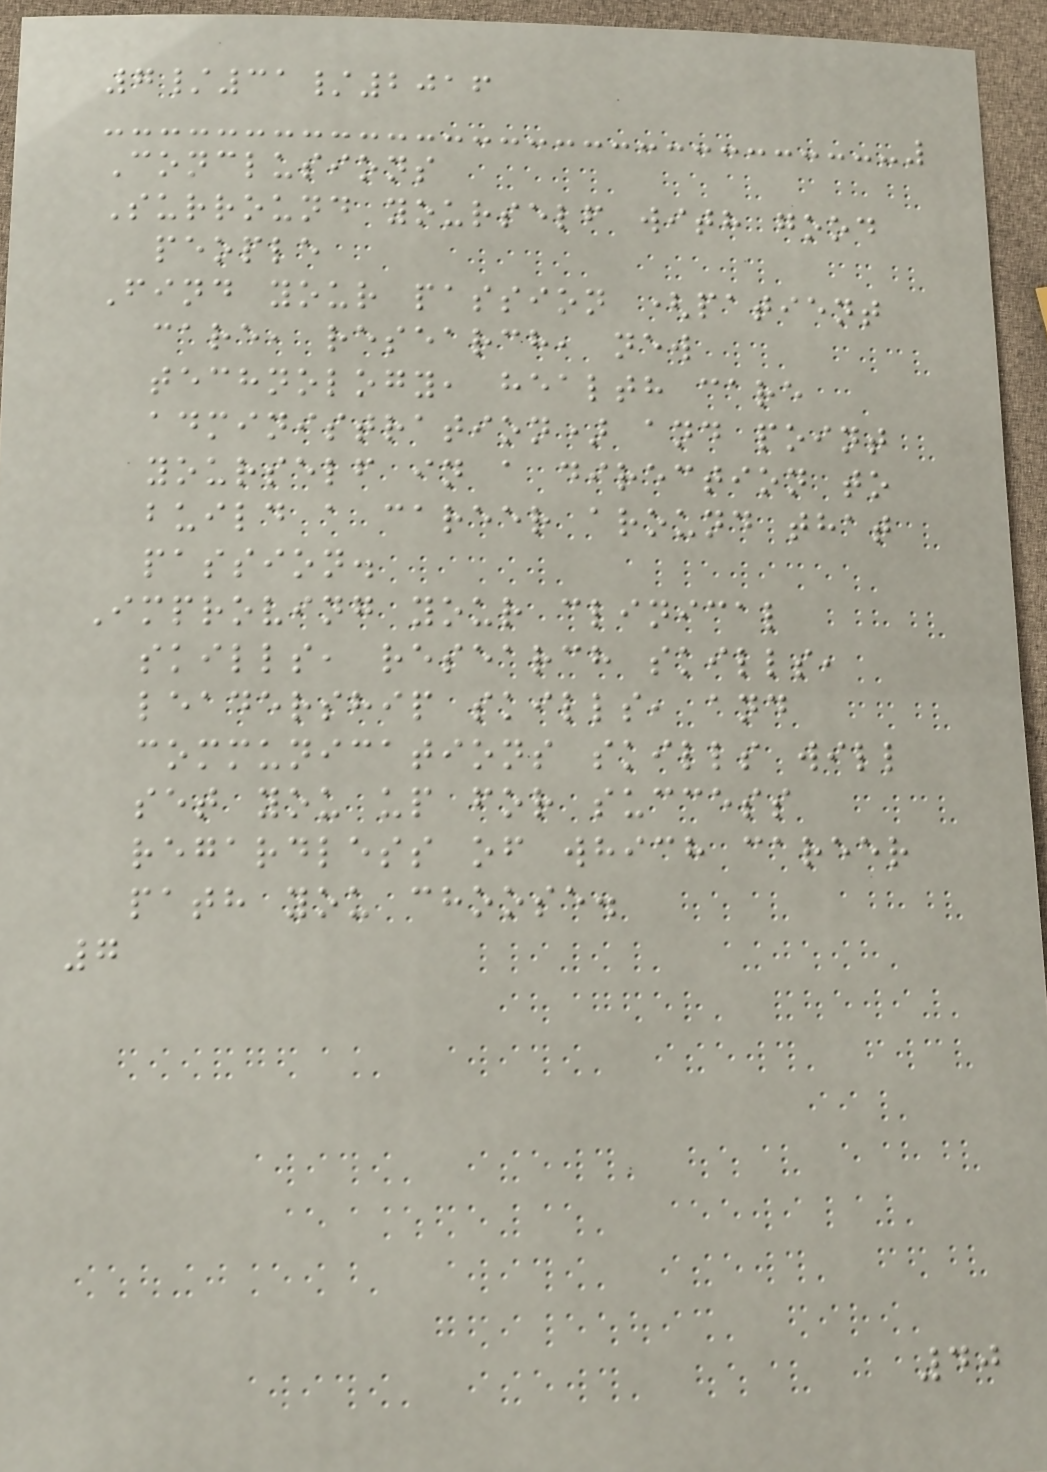7/31/2016
Conclusions
Surround yourself with good
people
Find your passion (patient
care, research, new
technology, health care
administration) and point
yourself in a direction to
build a career around that
passion.
Improving your clinical
skills, research skills,
leadership skills, and
communications skills will
set you up for success
regardless of which career
path you choose.
7
40
